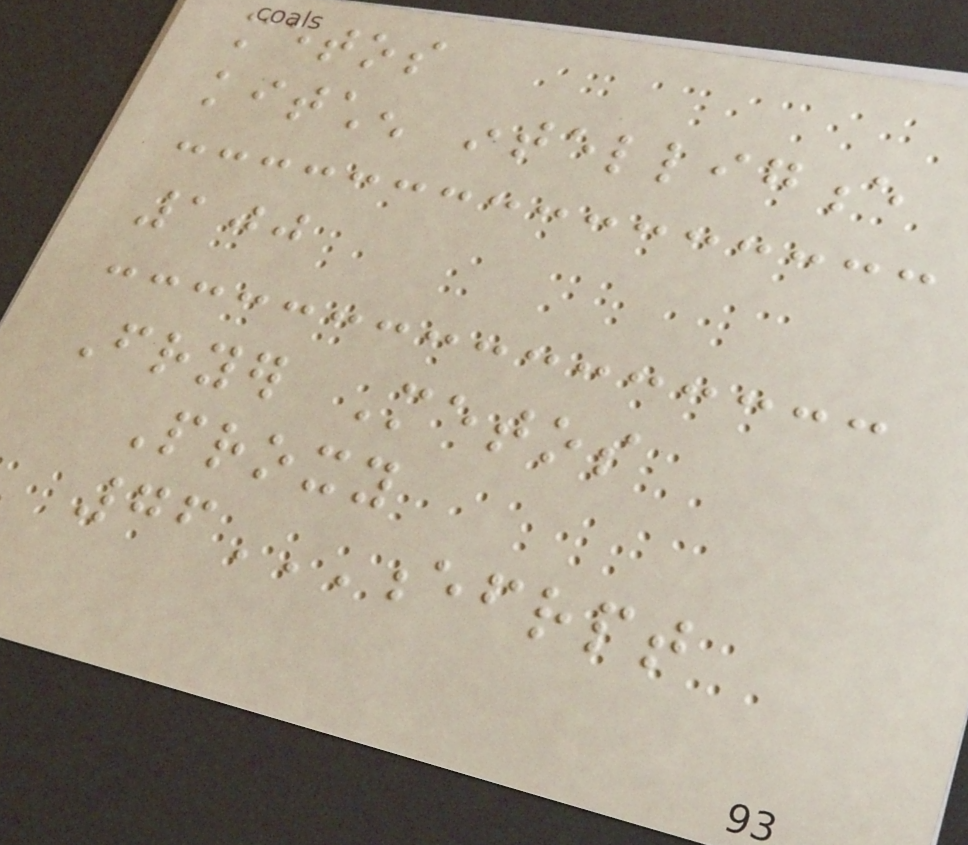metos
kitchen intelligence
100
Fryer Metos
Proxy
76EFRPT
